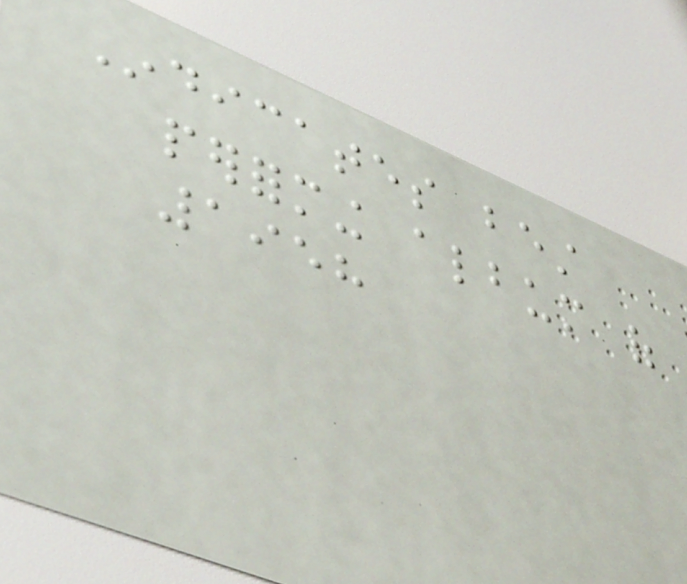Indicates best
performing album of
1958
